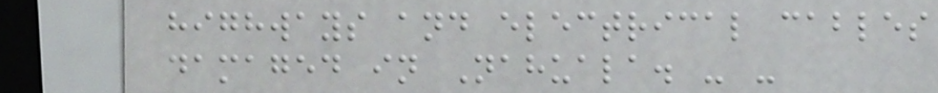highways and electrical cables
damaged in Nahuala. - -
